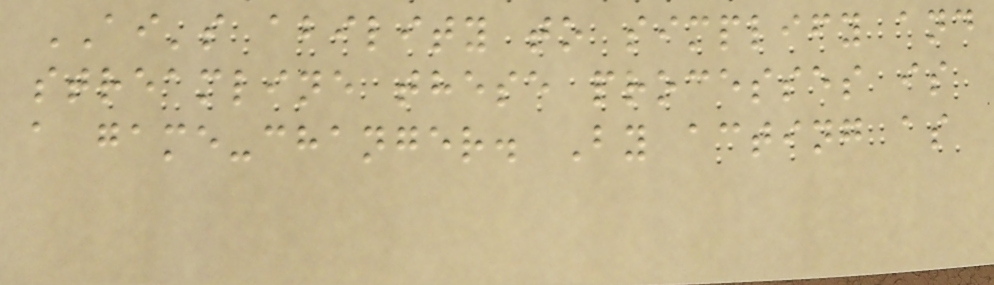AI's ability to simplify and
streamline these processes is
a game-changer. By acting as
